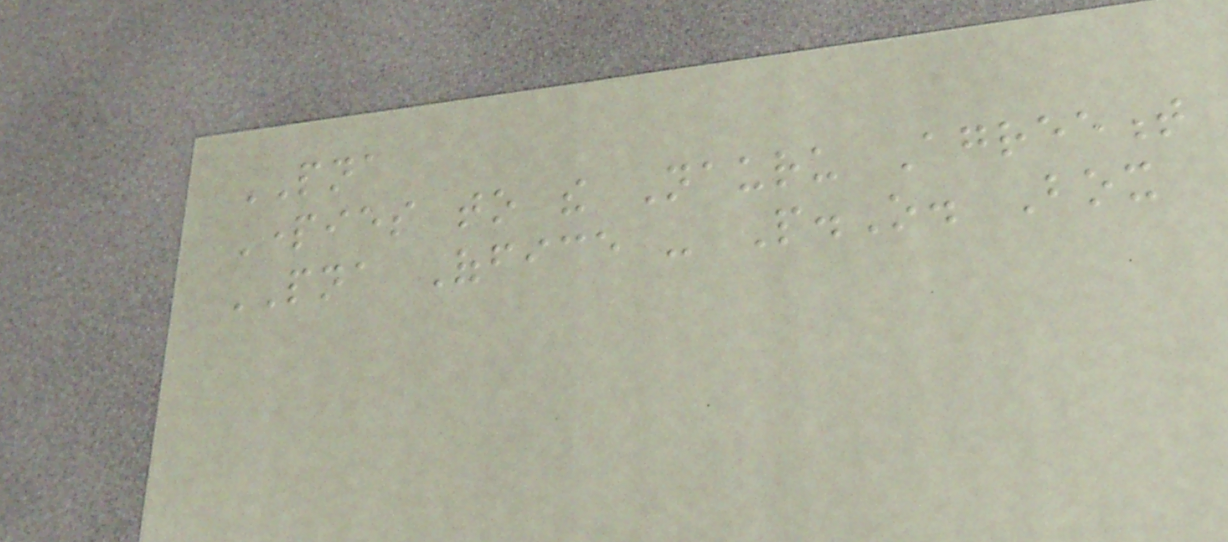PNA
Parties to the Nauru Agreement
PNA Office - P.O. Box
